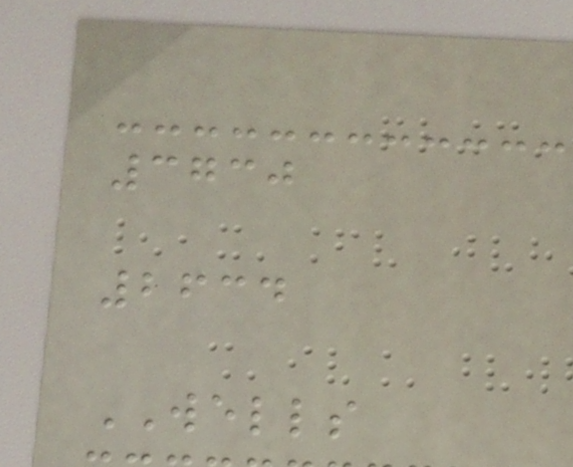3730
2634
WELLS
